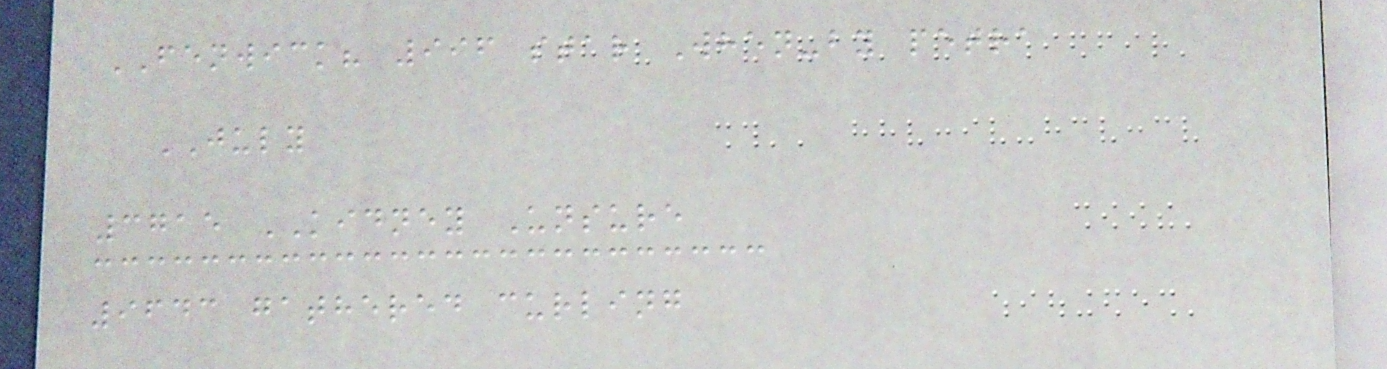FENWICK? 996 star When-by petra
JULY
3715 KIDNEY Unsure
9643 gathered curling
